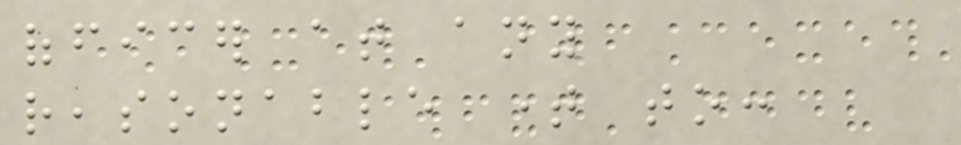officer at any
reasonable time to:
